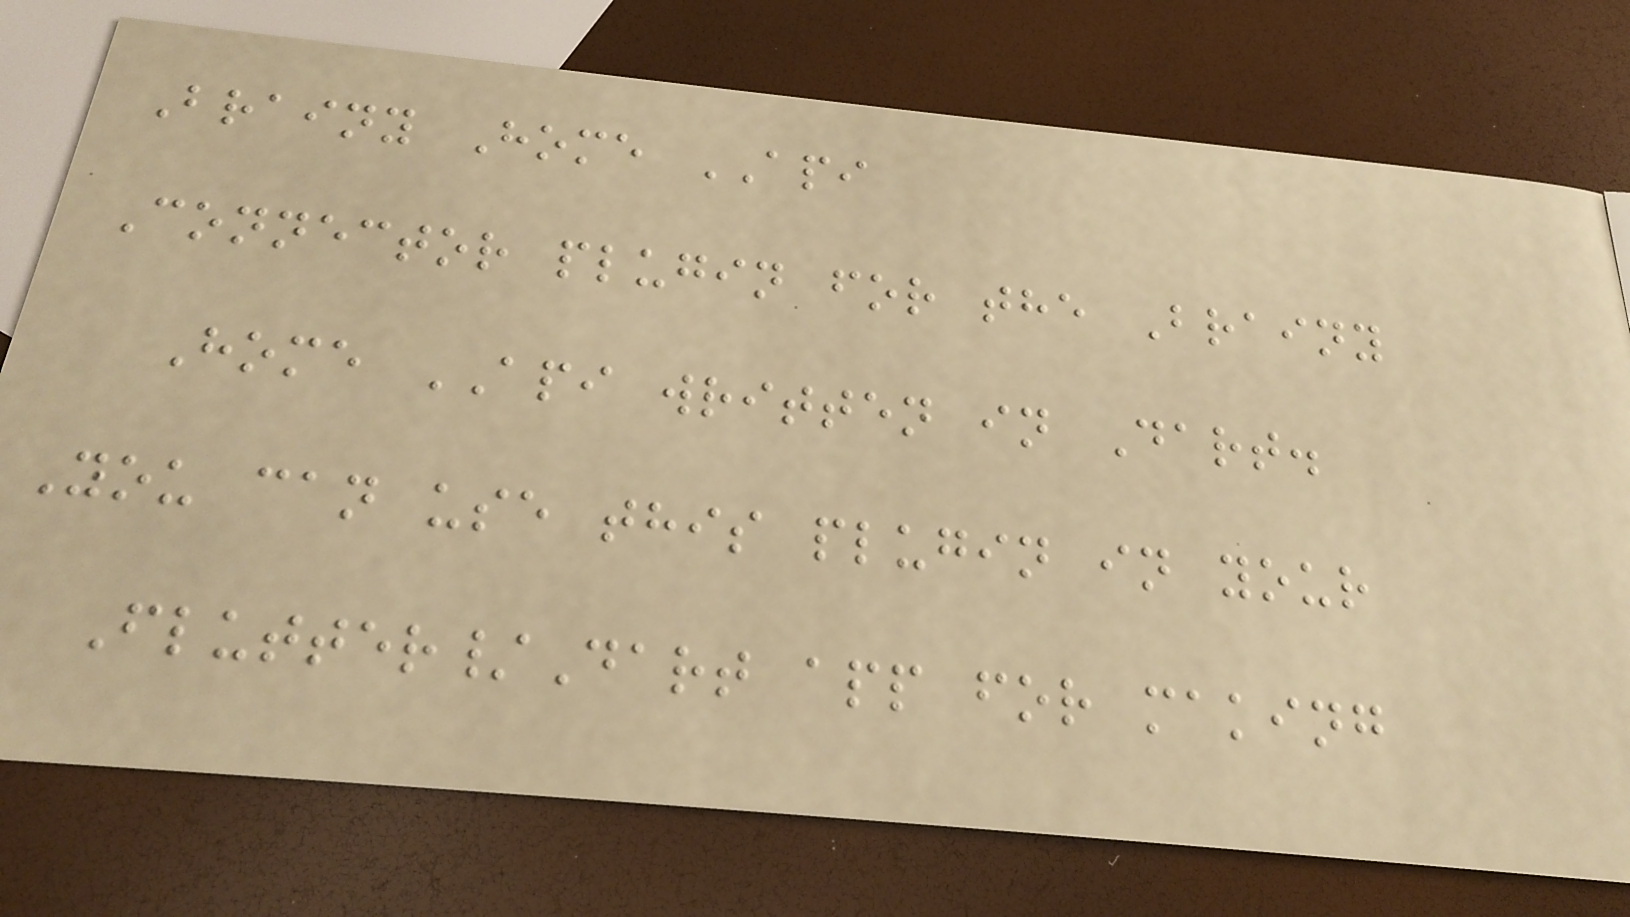Brainy Home API
Connector plugin for the Brainy
Home API written in Dart.
You can use this plugin in your
Flutter/Dart app for making
